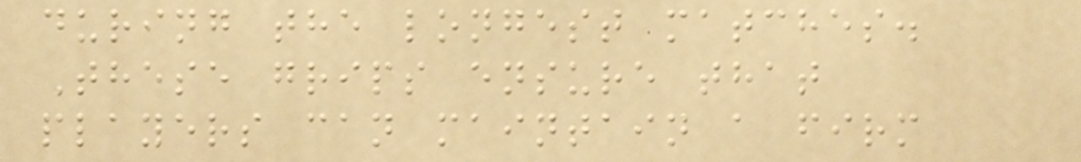during the longest matches.
These grips ensure that
players can maintain a firm
